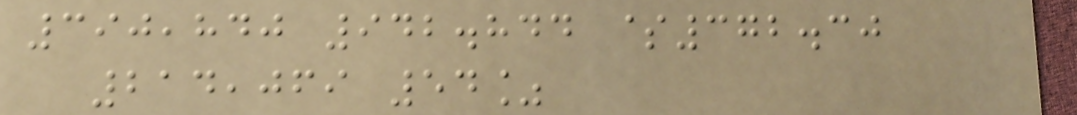390,840 942.844 $372.30
214,069 54%
